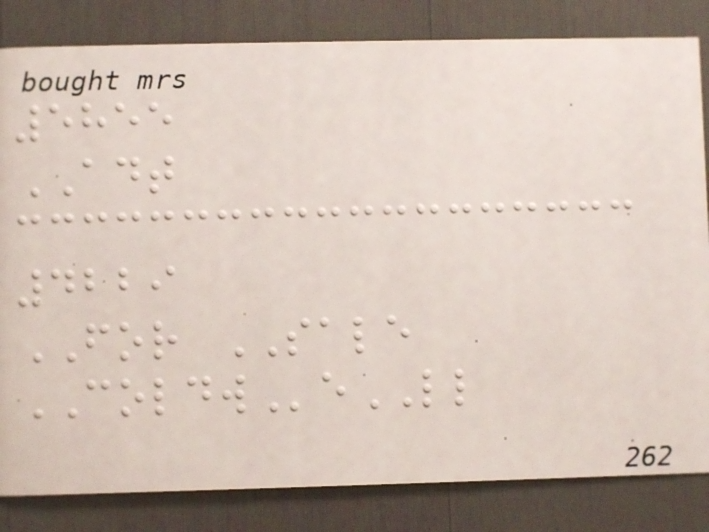5855
ADT
4229
FOR SALE
COLDWeLL
